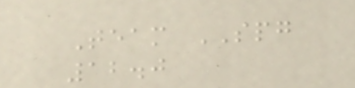Team SPG
12.0
